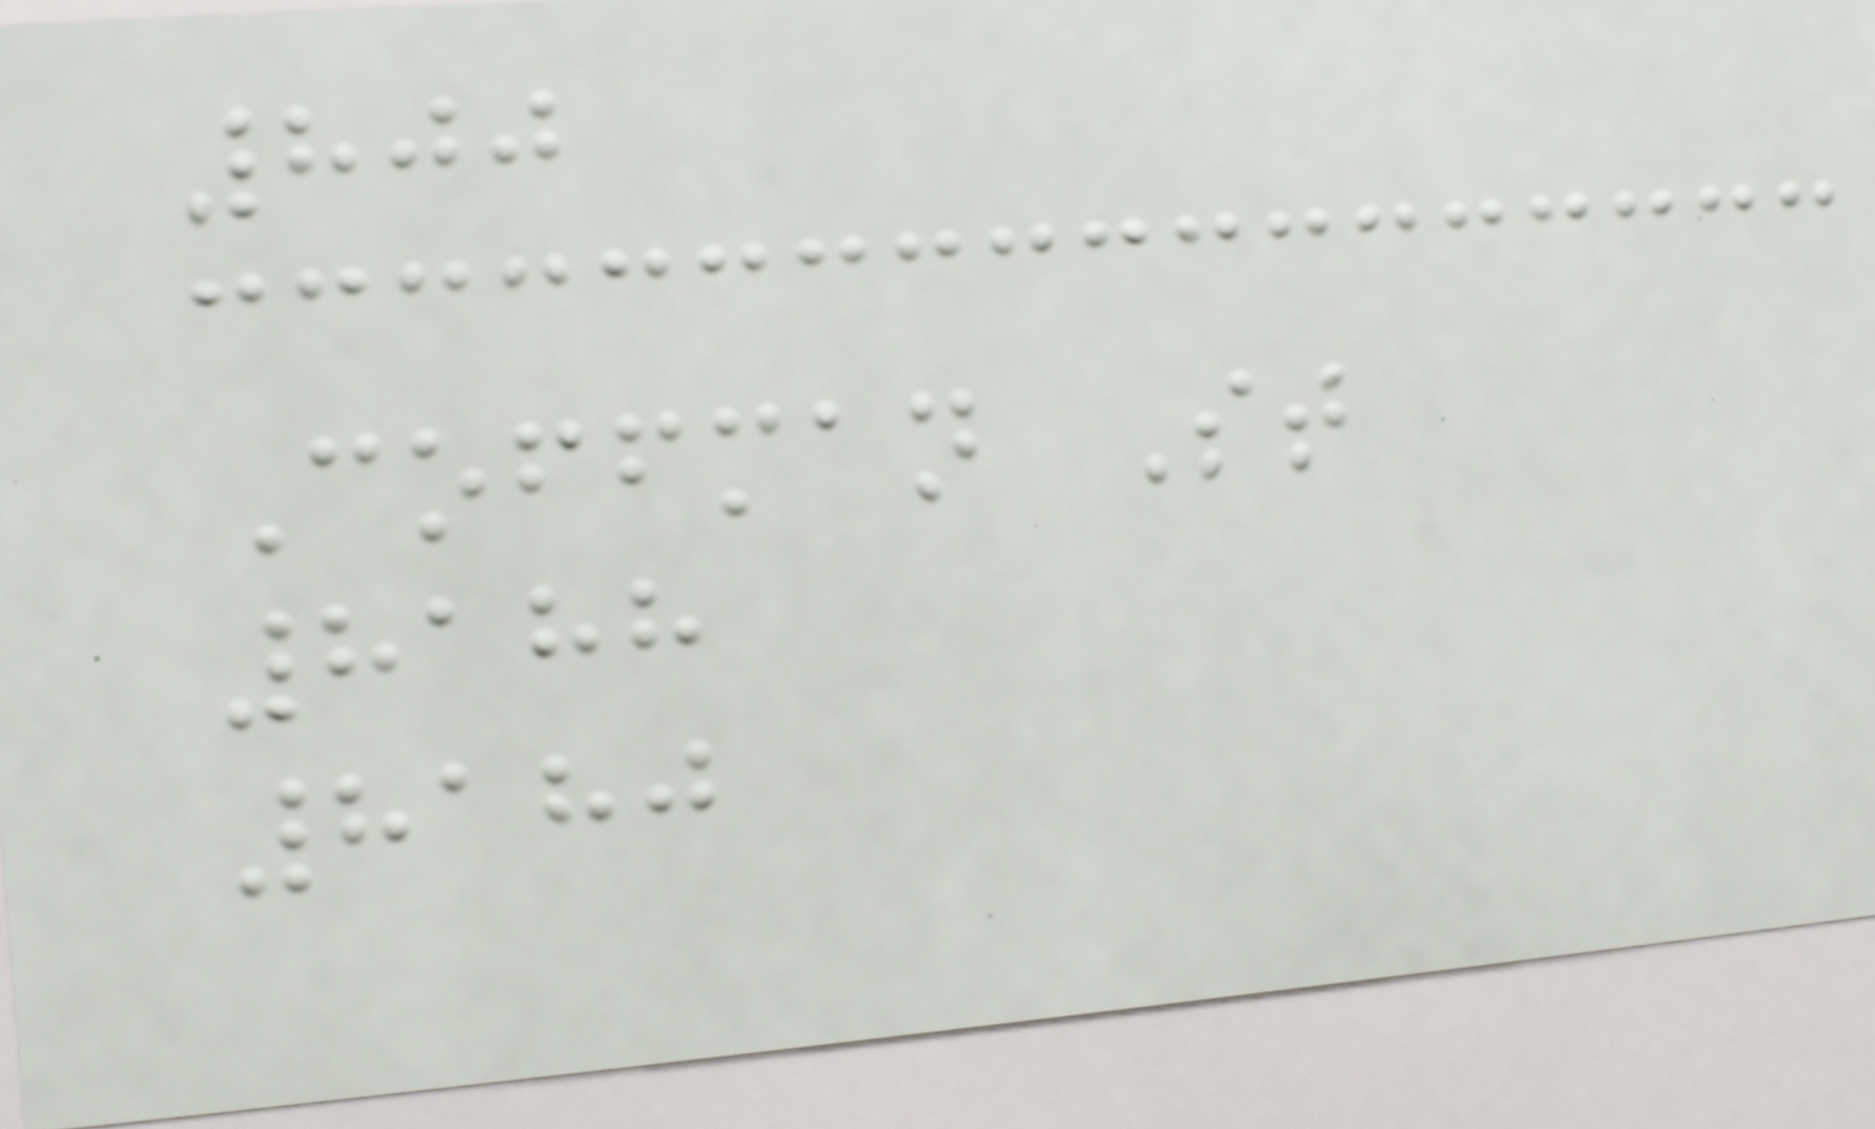800
Coffman St
8188
8180
